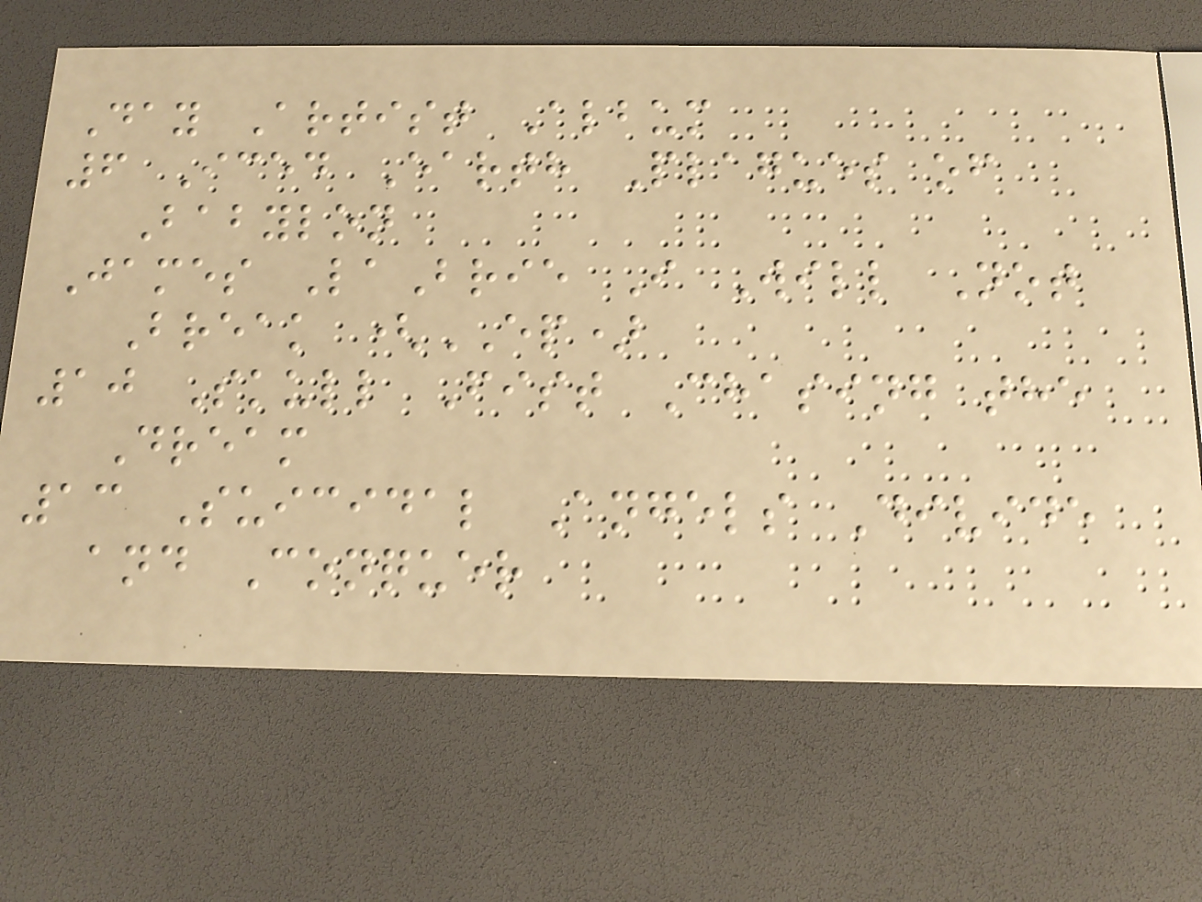Day Artist Album
6 Iced Earth Plagues of
Babylon
James LaBrie I Will Not
Break (EP)
10 Skull Fist Chasing the
Dream
13 Suicidal Angels Divide
and Conquer
